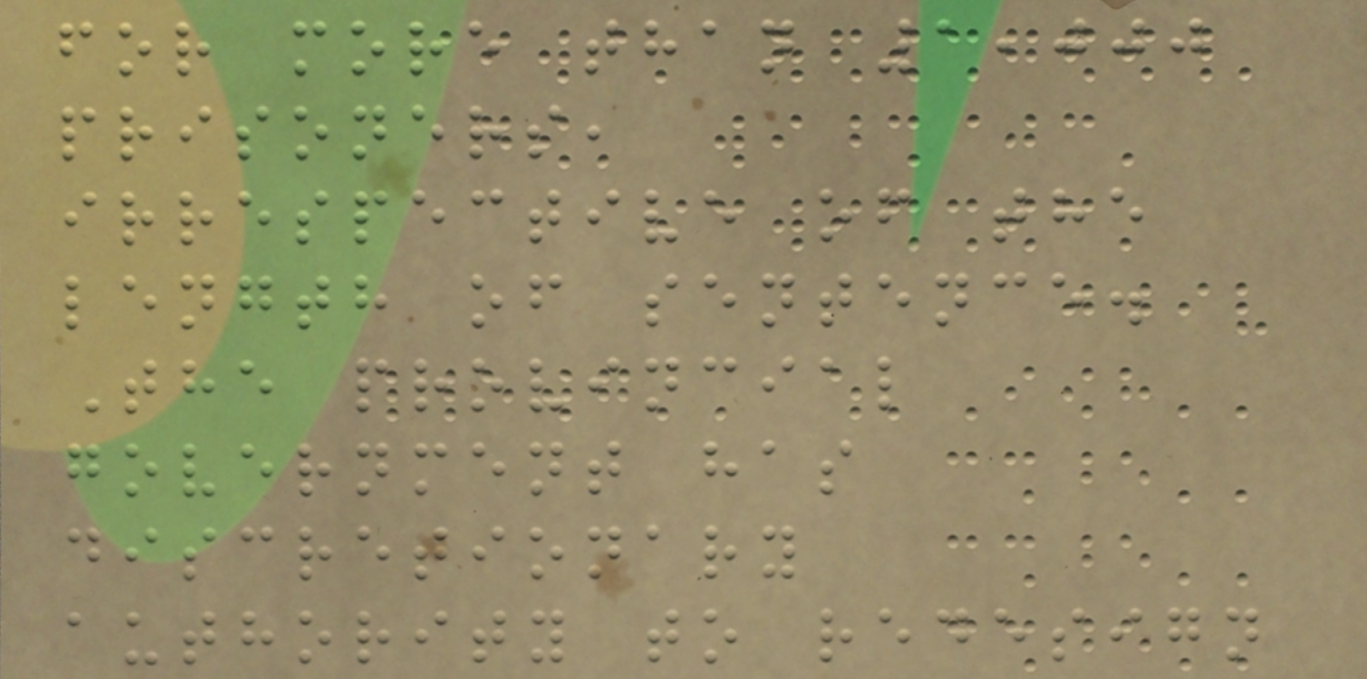for more than 1,000
prisoners,
irrespective of the
length of sentence.
The provincial
government has
discretionary
authority to redesign
